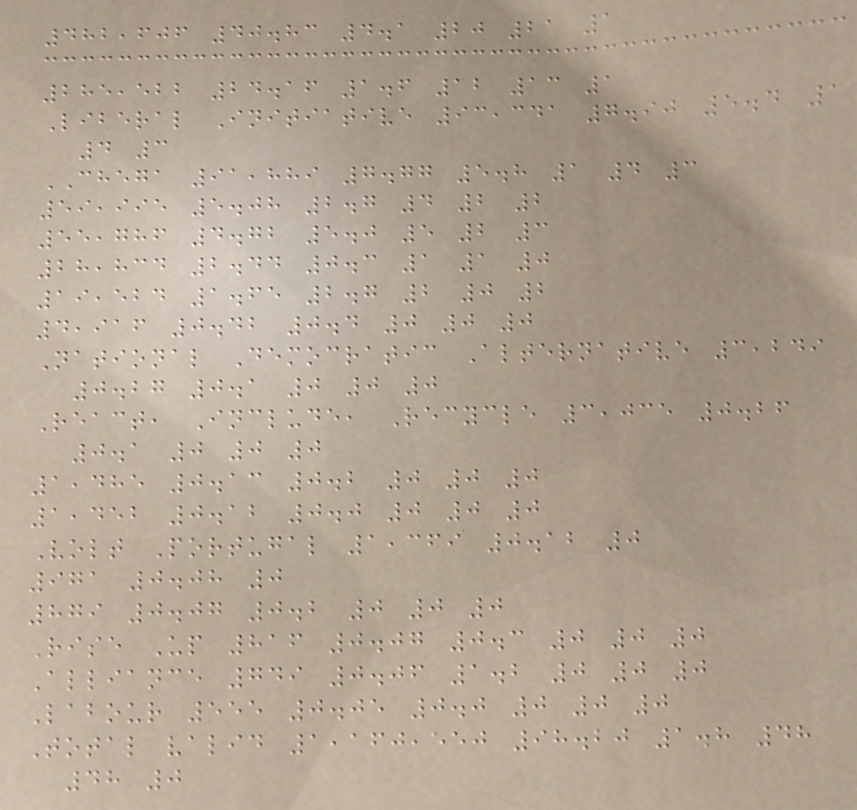482,606 40.83 4.1 20 21 1
285,522 24.16 1.6 12 13 1
Liberal Initiative 93,341 7.90 5.4 1
4 3
CHEGA 91,889 7.77 5.8 1 4 3
59,995 5.08 2.7 4 2 2
55,786 4.72 5.0 5 2 3
28,834 2.44 0.3 1 1 0
19,524 1.65 2.7 2 0 2
4,916 0.42 0.4 0 0 0
National Democratic Alternative 3,249
0.27 0.1 0 0 0
React, Include, Recycle 3,035 0.26
0.1 0 0 0
1,485 0.13 0.2 0 0 0
1,452 0.12 0.0 0 0 0
Volt Portugal 1,369 0.12 0
971 0.08 0
879 0.07 0.2 0 0 0
Rise Up 816 0.07 0.3 0 0 0
Alliance 749 0.06 1.2 0 0 0
Labour 555 0.05 0.0 0 0 0
Total valid 1,160,550 98.20 1.8 48
48 0
